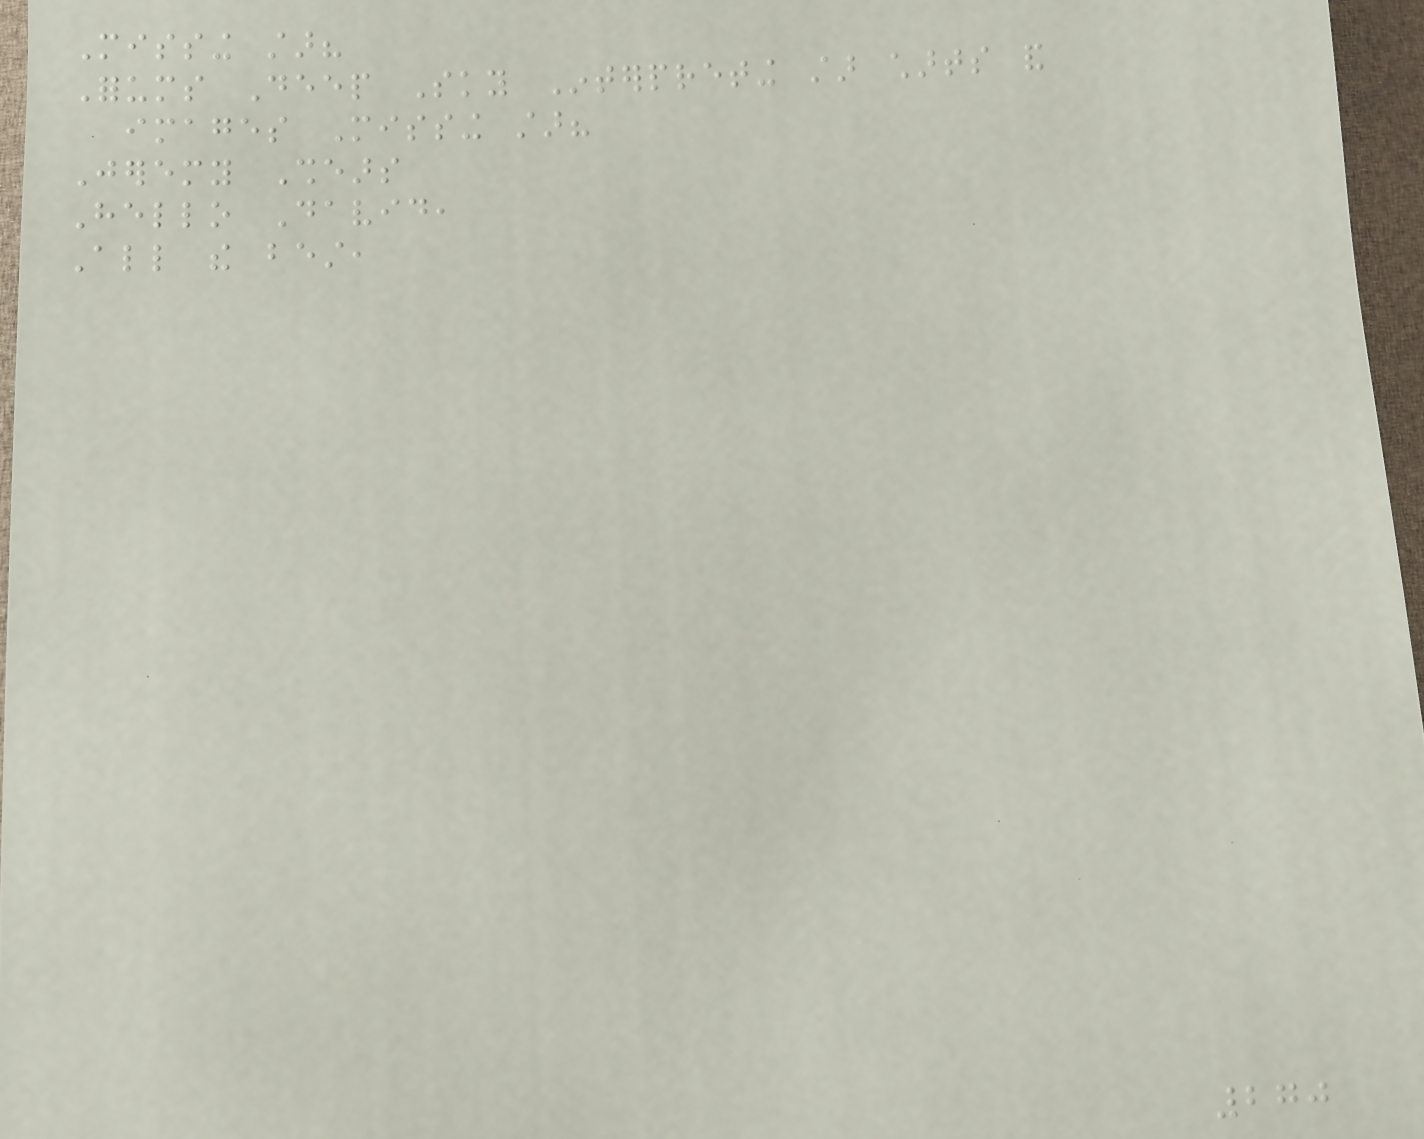Missing star?
Forums Deep Sky Interpreting star charts and
images Missing star?
Jeremy Shears
Hello David,
All the best,
270
